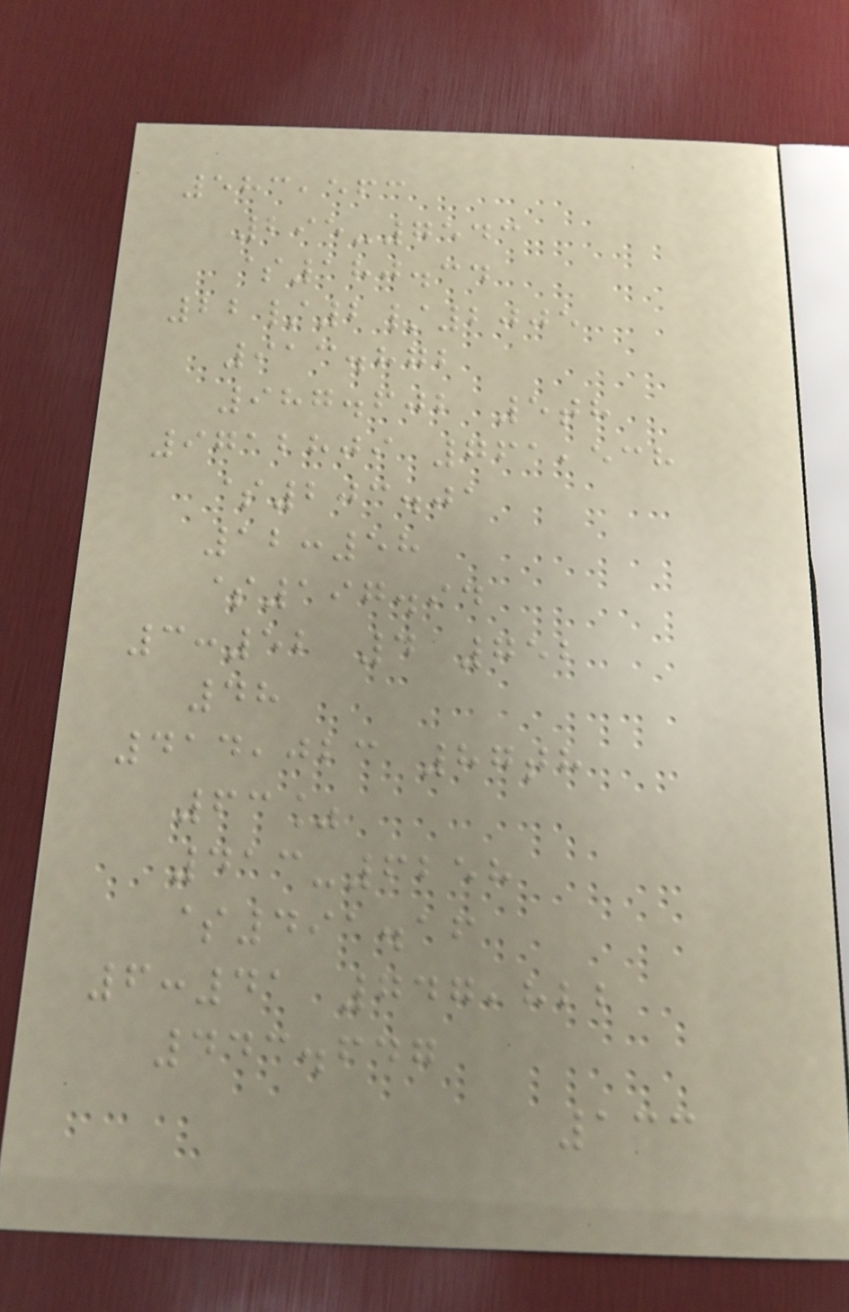583,563
295-7543
$180.34
22/2/2005
913.872
987.602 5th
9712809 761,538
$203.01
12:58
$197.94
3:52 4 752
48
414,023 87th
63%
413-6258
$491.16
6:41 747,822
443.647
133
